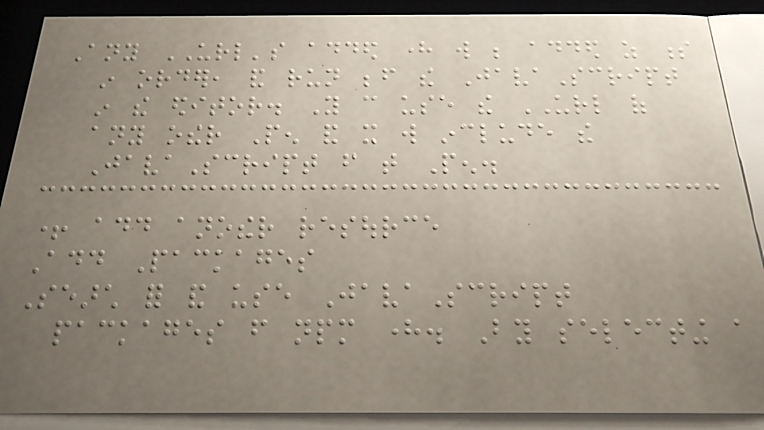Any URL's added here will be added as s
in order, and run before the JavaScript
in the editor. You can use the URL of
any other Pen and it will include the
JavaScript from that Pen.
+ add another resource
Add Packages
Search for and use JavaScript
packages from npm here. By selecting a
